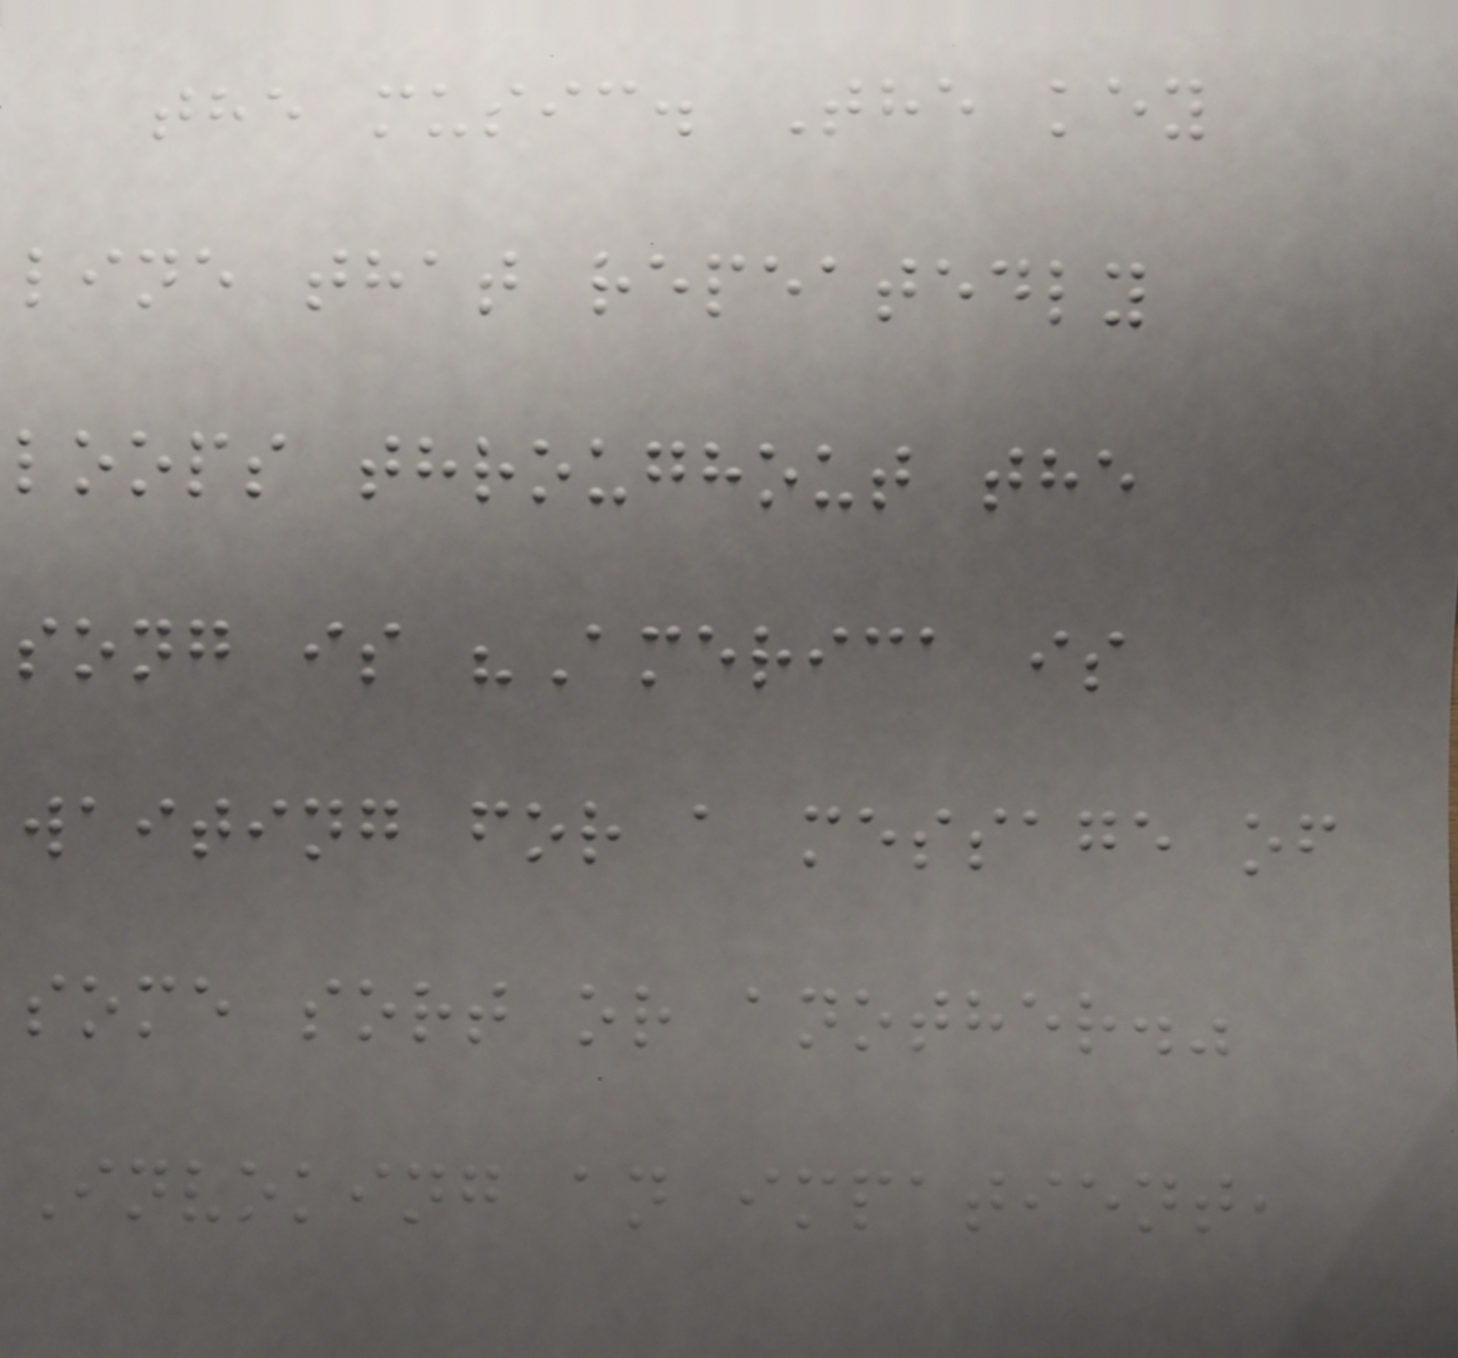the music. The key
line that repeatedly
loops throughout the
song is "America is
waiting for a message of
some sort or another."
Invoking an impatient,
